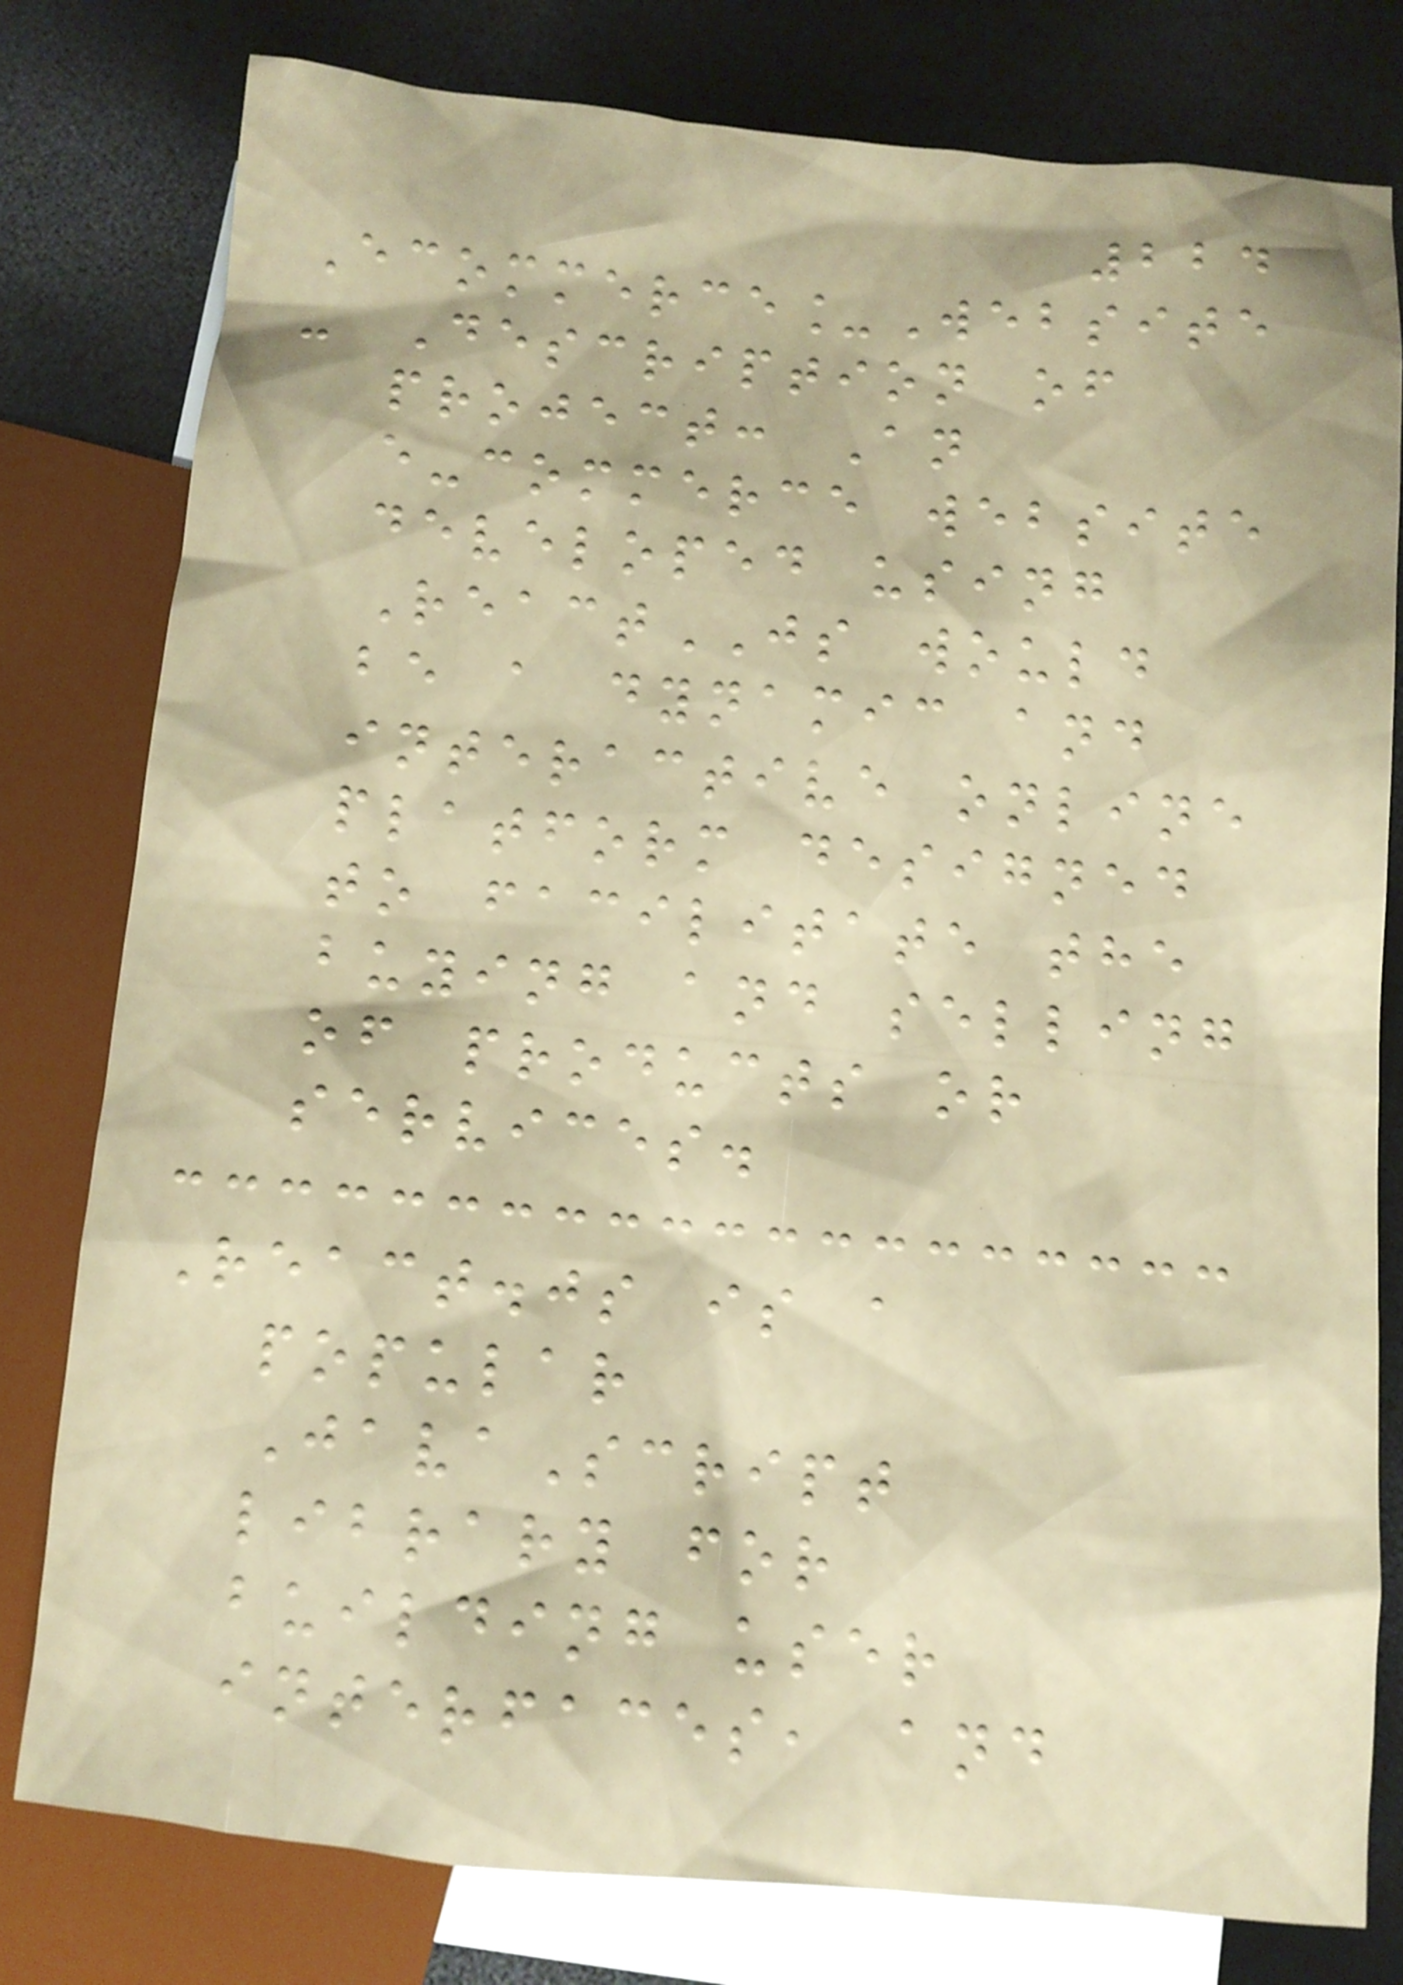224
Ecommerce_Website
- Description of
project: An
e-commerce website
developed using
ReactJS would
be a dynamic and
interactive online
platform designed
to facilitate the
buying and selling
of products or
services.
React.js is a
popular
JavaScript
library for
building user
interfaces, and
